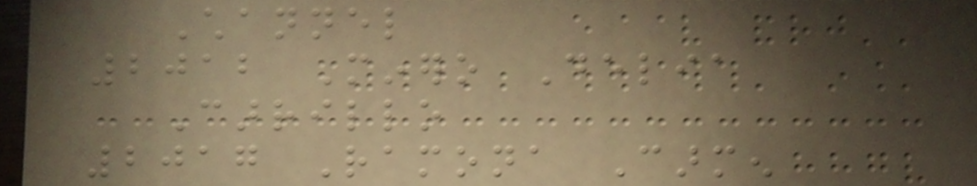Channel
2012 Minero Delia
Carrillo
2017 Ramona Carmen
